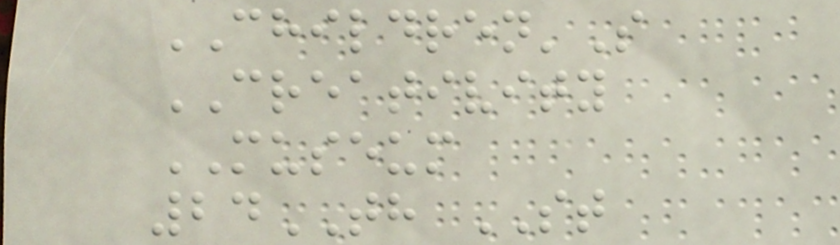CHILDREN'S
CREATIVITY
MUSEUM
24TH ST
